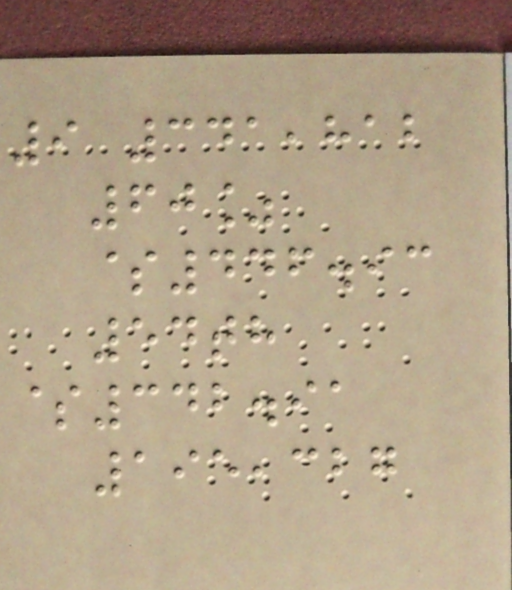9 341,812
60%
$446.93
54th
$342.91
195,327
